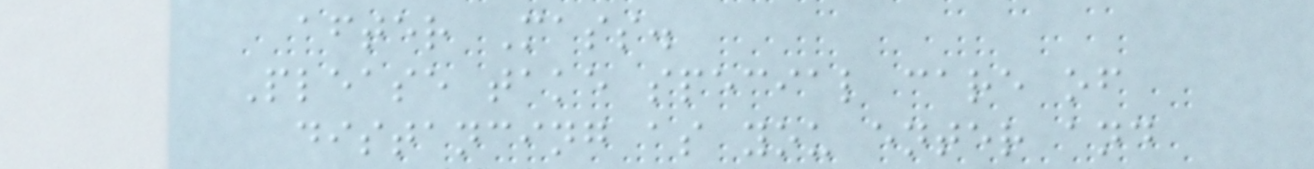after Mass.
Please take special care of
distancing as you enter and
